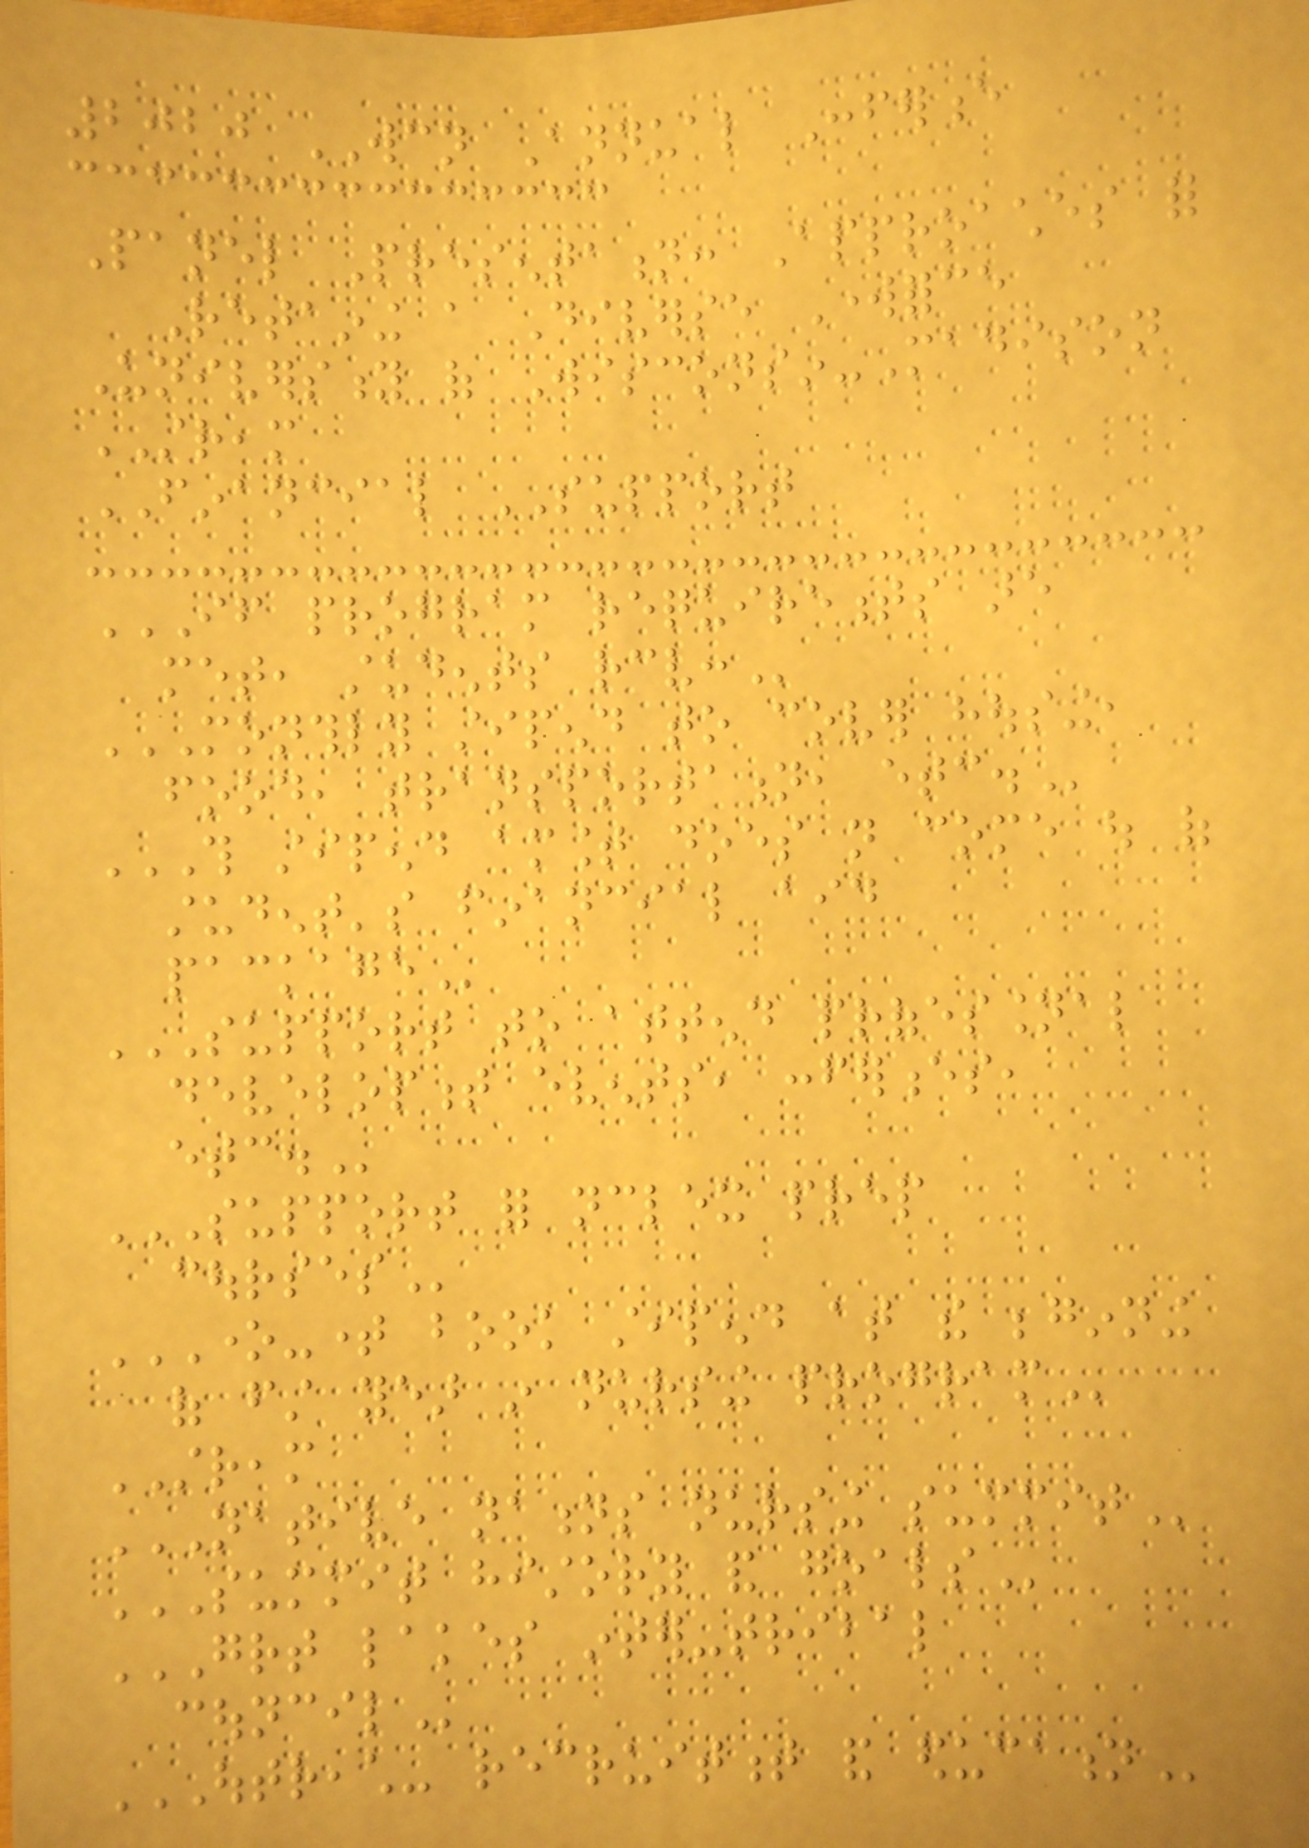2020 WCN Annual Conference
Panel Presentation: Approaches for
Retaining a Diverse Workforce
University of Wisconsin-Madison
STREAM
FINANCIAL SUPPORT
IF PROGRAM REQUIREMENTS ARE
MET, STUDENTS RECEIVE:
MONTHLY STIPEND TO COVER HOUSING,
FOOD, TRANSPORTATION, ETC.
THIS STIPEND AMOUNT DOES NOT COME OUT OF
STUDENT'S FINANCIAL AID
PACKAGE
SUPPORT TO ATTEND PROFESSIONAL
DEVELOPMENT EVENTS, CONFERENCES,
ETC.
SUPPORT FOR NCLEX PREP
COURSES
ONE-TIME BOOK STIPEND AT THE BEGINNING
OF FIRST YEAR IN NURSING PROGRAM
STREAM
NATIVE NATIONS NURSING SUMMIT
SUMMIT HISTORY AND GOALS
GREAT LAKES INTER-TRIBAL
COUNCIL
OUTREACH- RECRUITMENT AND EDUCATION
